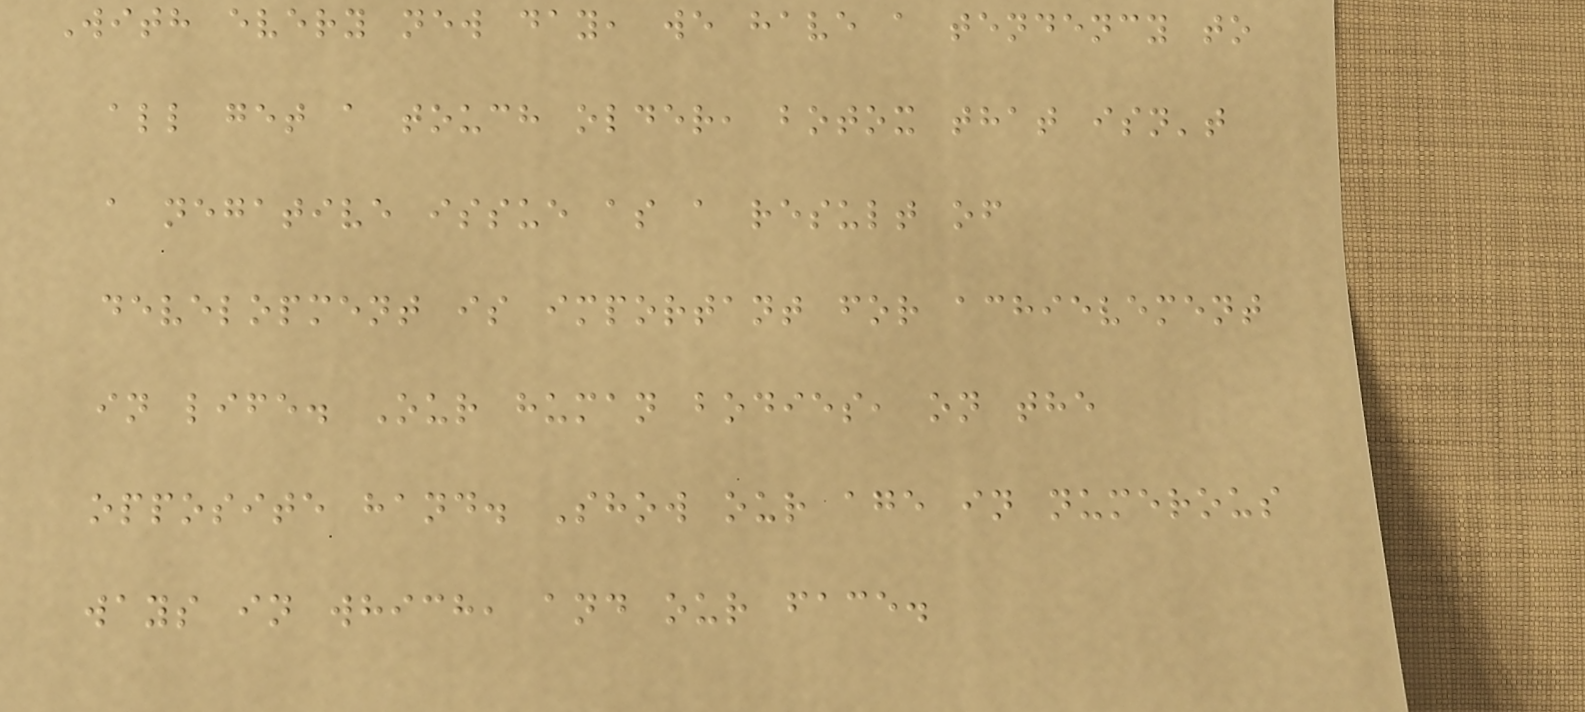With every new day, we have a tendency to
all get a touch older, botox that isn't
a negative issue as a result of
development is important for achievement
in life. Our human bodies, on the
opposite hand. Show our age in numerous
ways in which, and our face.
